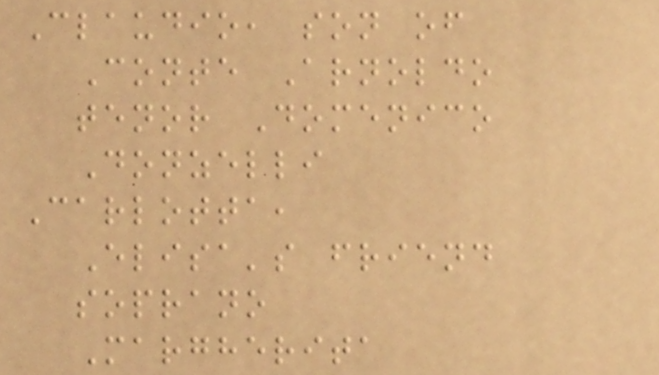Claudio, son of
Conte Arnoldo
tenor Domenico
Donzelli
Carlotta,
Elisa's friend
soprano
Margherita
